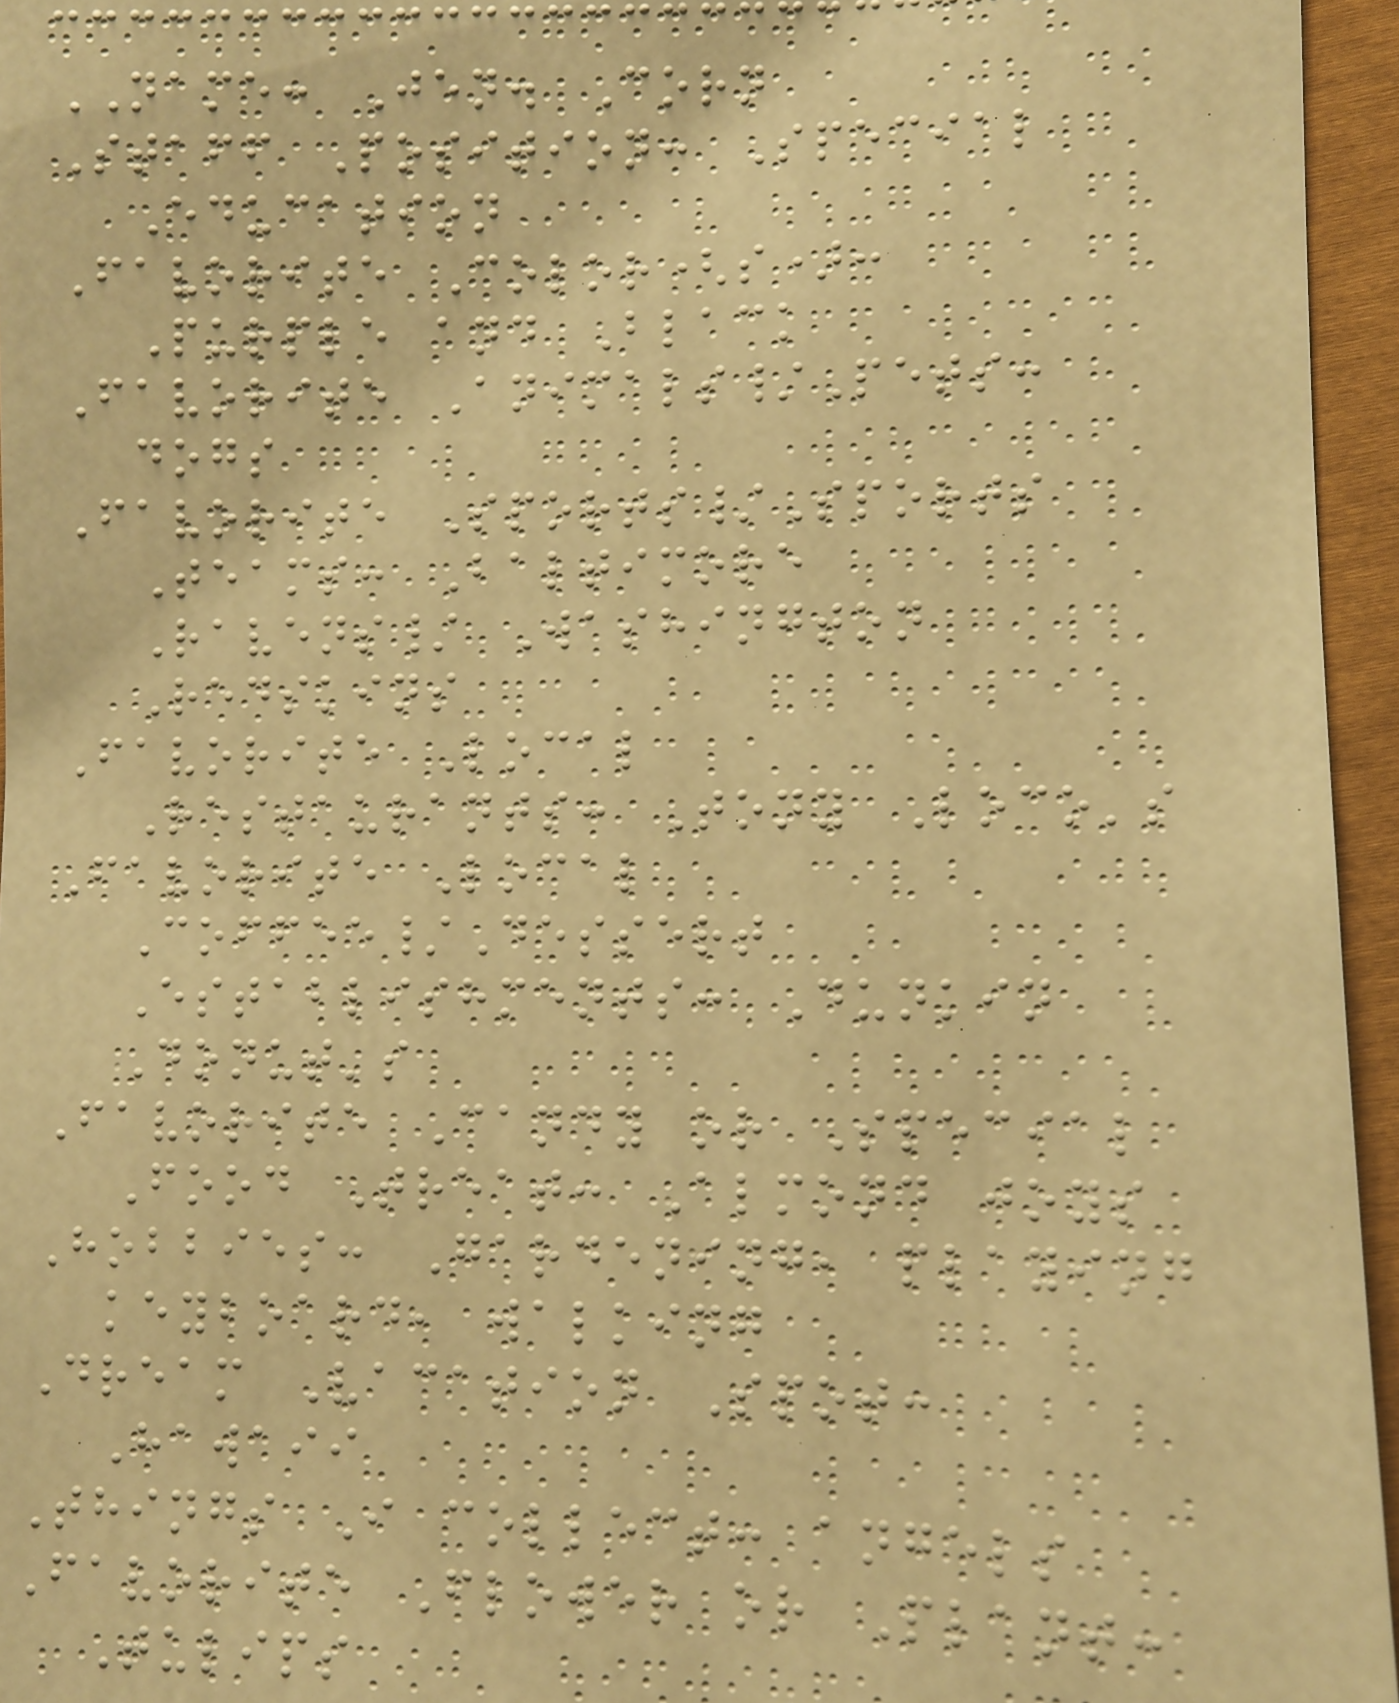NAME: Jen. Corn
Staff Position: Special
Education
Favorite Color(s):
Purple and Black
Favorite Animals/Pets:
dogs
Favorite Sports/Sports
Teams: Baltimore
Ravens/ Washington
Redskins
Favorite Local
Restaurants: Tony Loco's
Favorite Local
Coffee/Dessert
Establishments: Dunkin
Donut's
Favorite Candy or Special
Food Treat: Almond joys
Hobbies: Gardening, playing
keyboard, walking
Dream Vacation Spot:
Hawaii
Things I collect: angels
Favorite Flower or Plant:
Tulips
